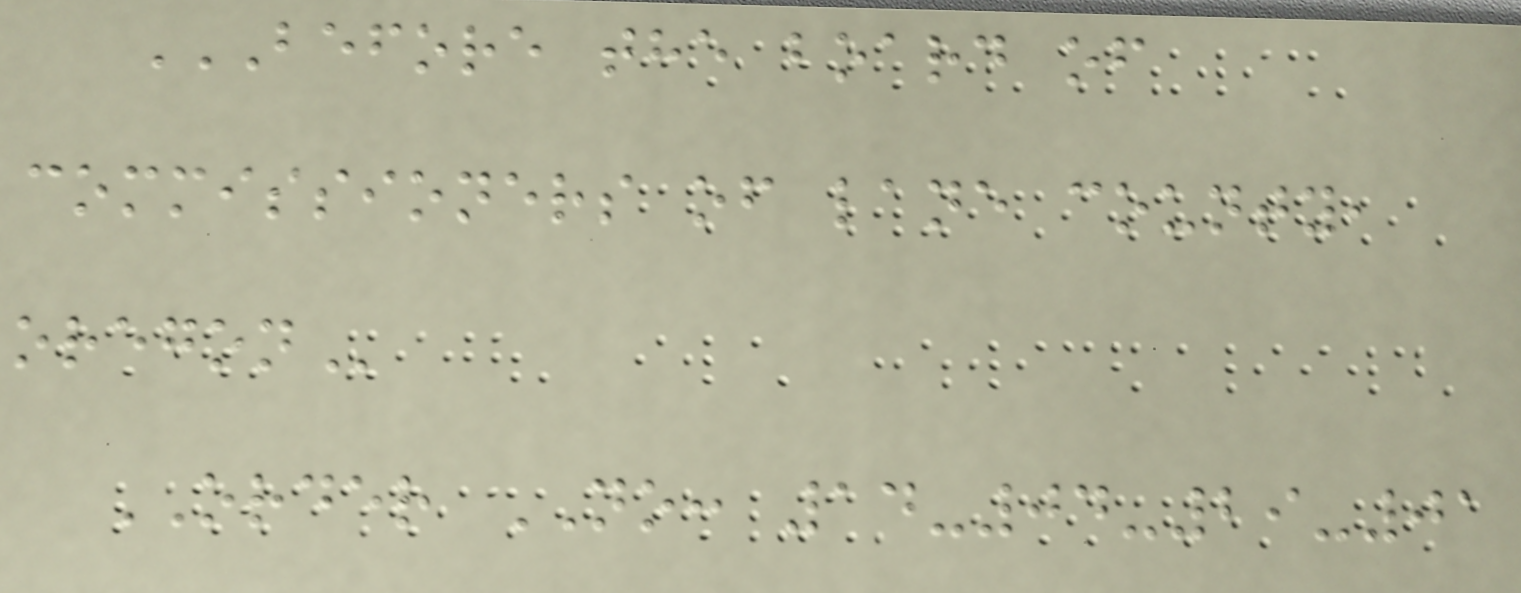BEFORE THE BOARD OF
COMMISSIONERS OF LANE COUNTY,
OREGON
ORDER NO: 14-04-29-01
